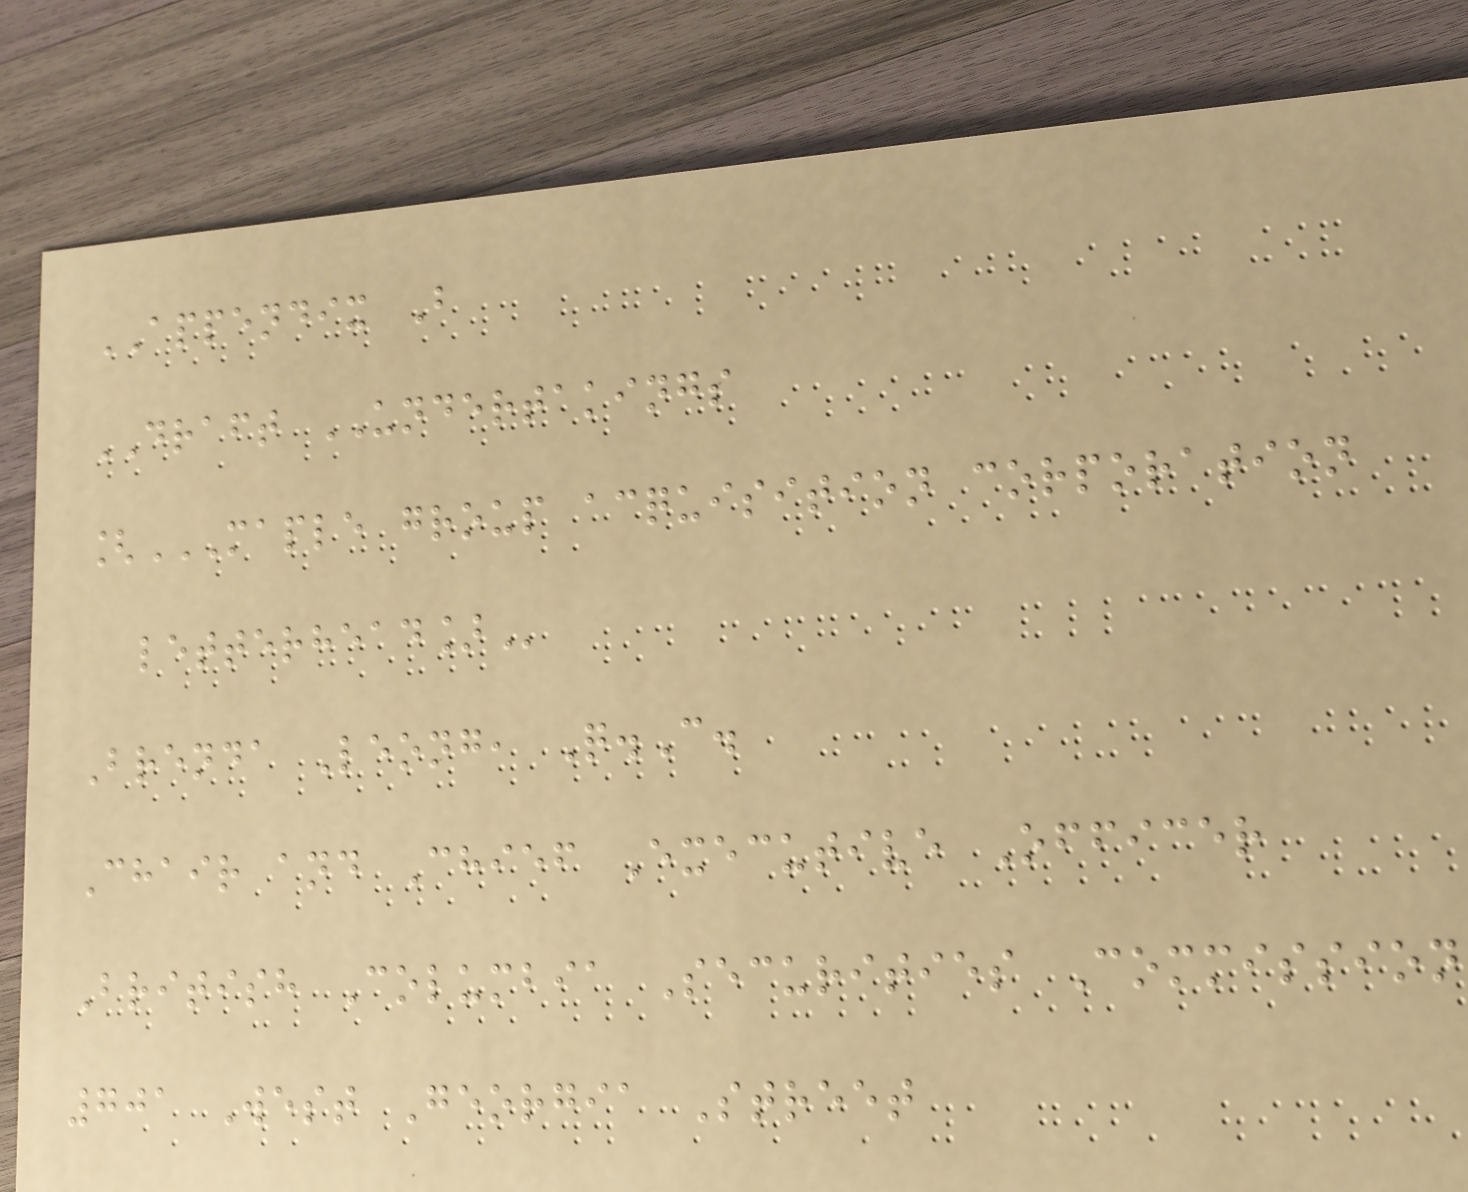APPENDIX B
DRAFT UNDERTAKINGS
[MAPLE GROUP ACQUISITION CORPORATION
LETTERHEAD]
Brenda Leong, Q.C.
Chair and Chief Executive Officer
British Columbia Securities Commission
701 West Georgia Street
